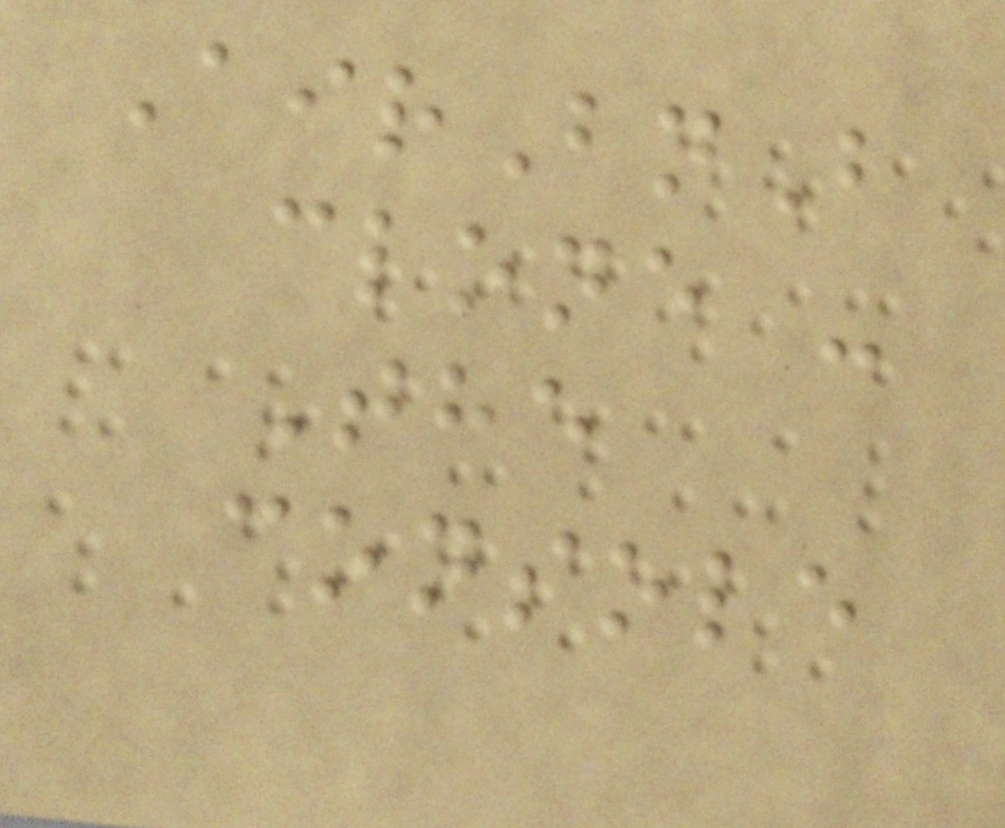AirBnB
clone -
The
console
